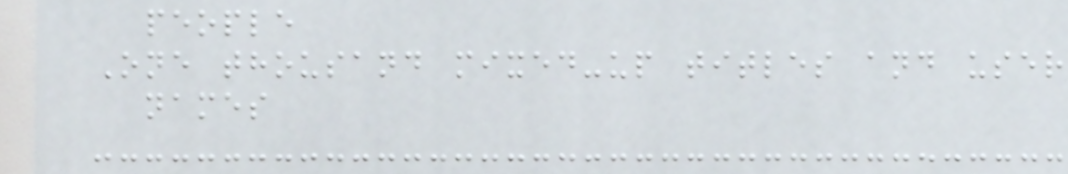people
One thousand mixed-up titles and user
names
